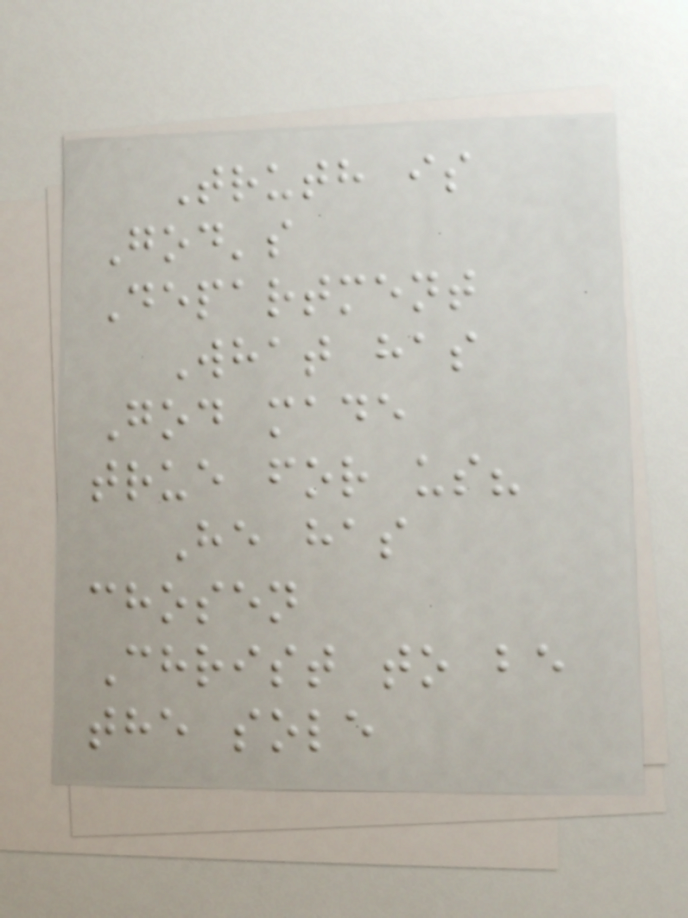Truth is
God's
Department
What has
God made
true for us?
He has
chosen
Christ to be
the sole
